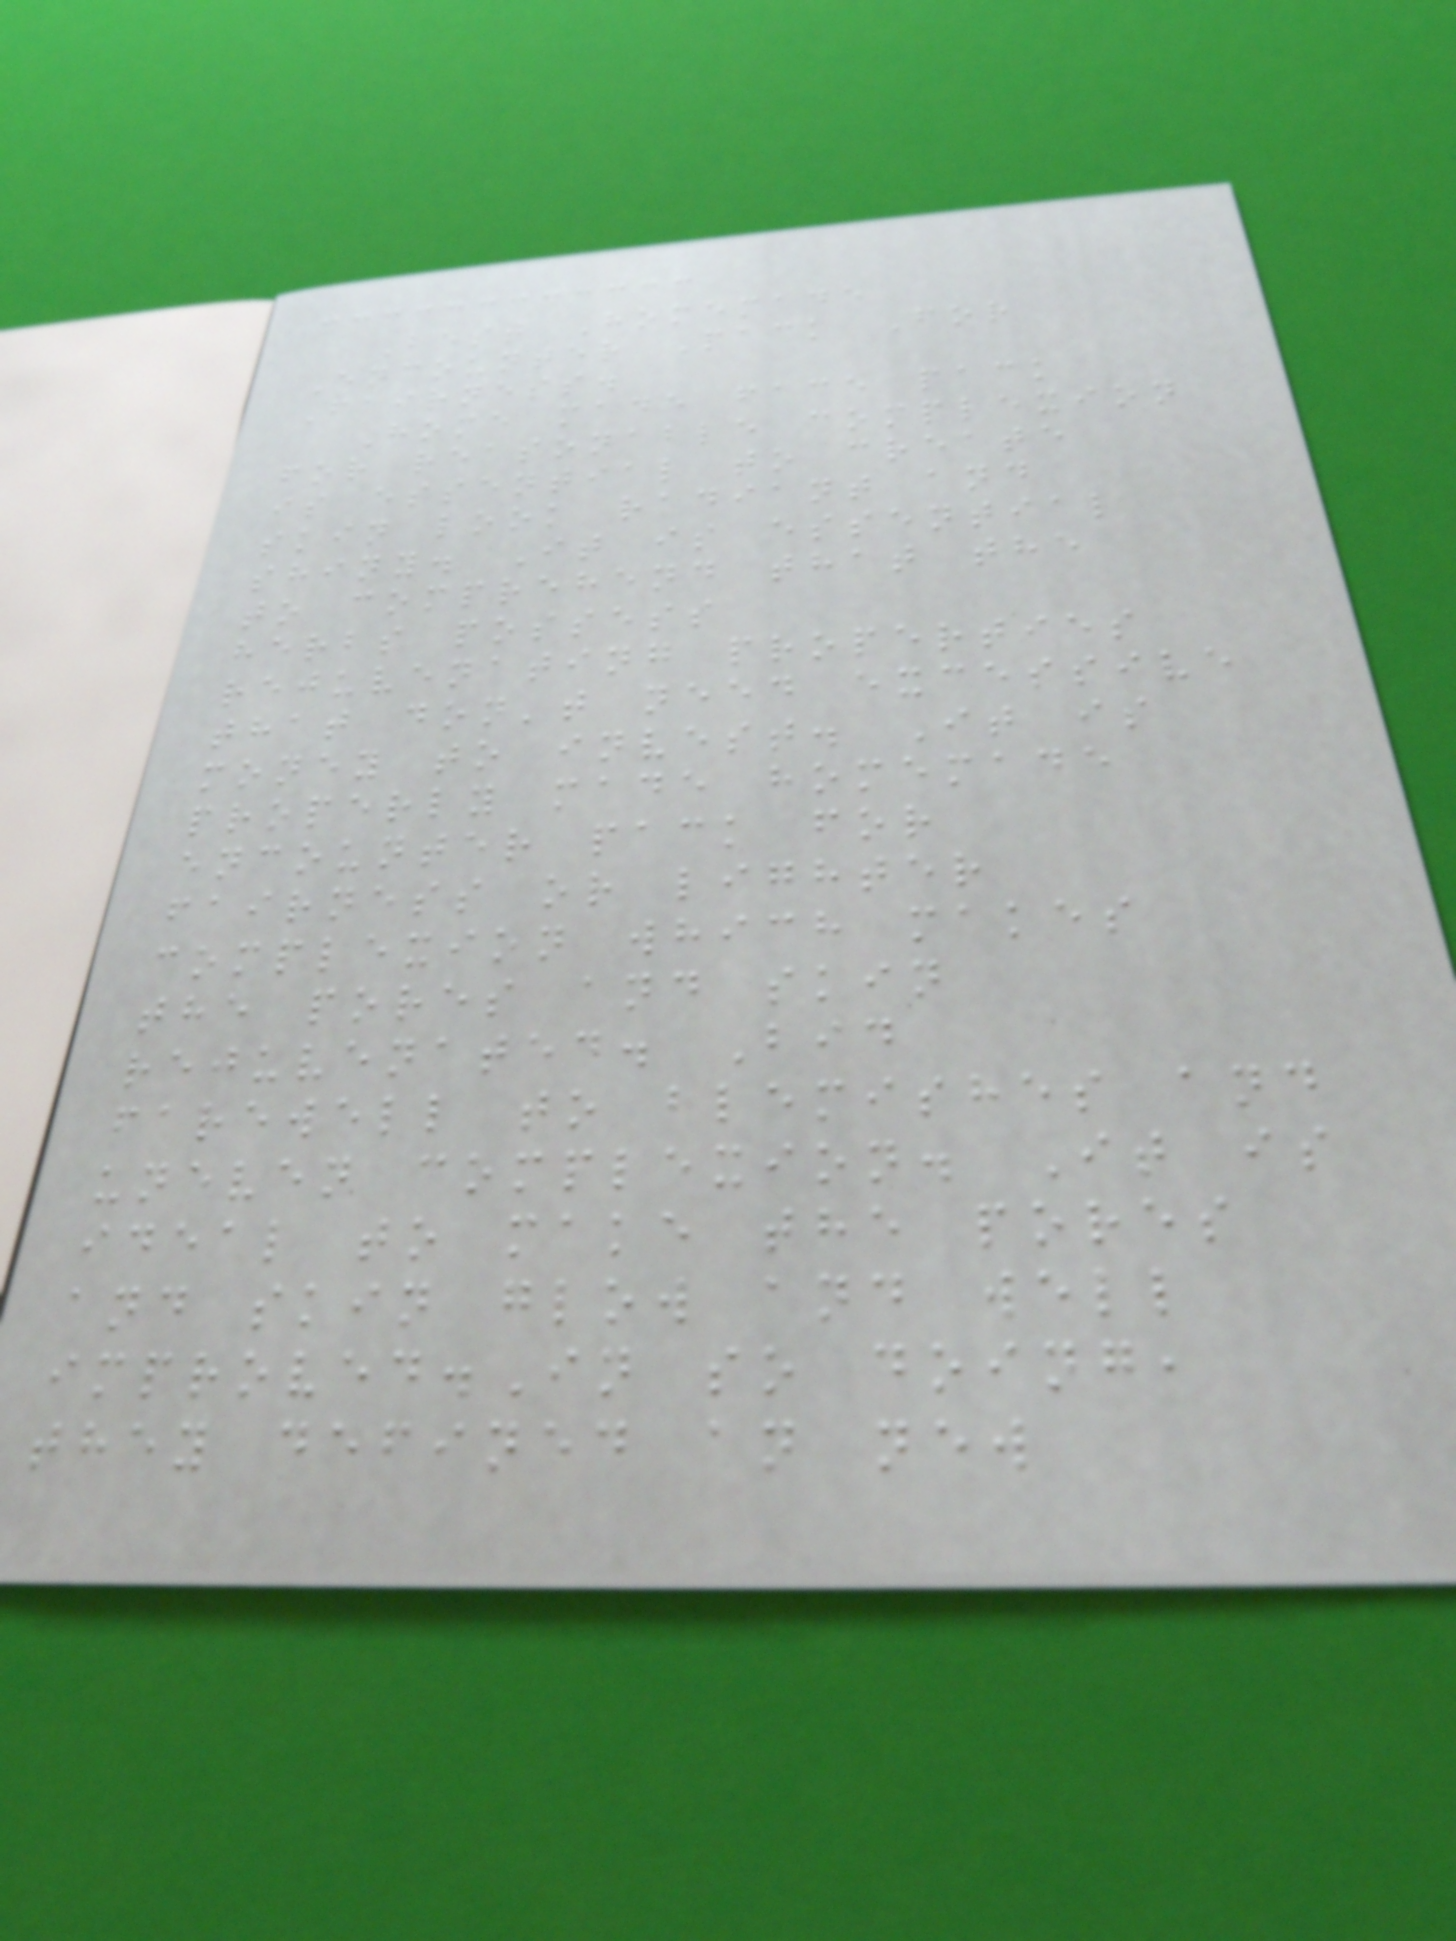Best Homemade
Encounter Pack For
Fairness.
Home made face pack
for reasonable complexion
is essential to create
skin look radiant and
shiny. It is essential
to comprehend that the
herbs possess
rejuvenating properties
that don't need excessive
money to invest. It is
properly made homemade
encounter pack for
fairness or lighter
complexion which makes
the pores and skin
rejuvenated. Bid
farewell to blemishes and
uneven complexion. It is
ideal to make the pores
and skin glow and well
improved.In so doing,
they defined an new
